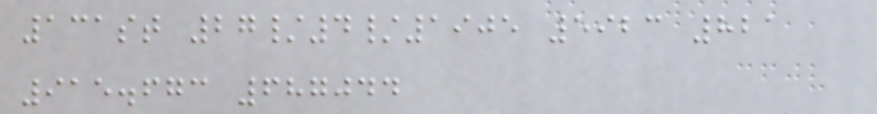131st 27/4/1905 5923 821
915.673 687044
